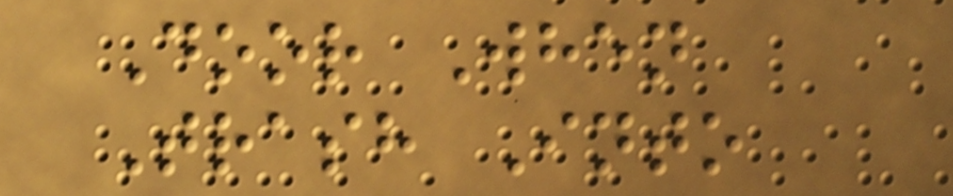Door When
Trash Into
